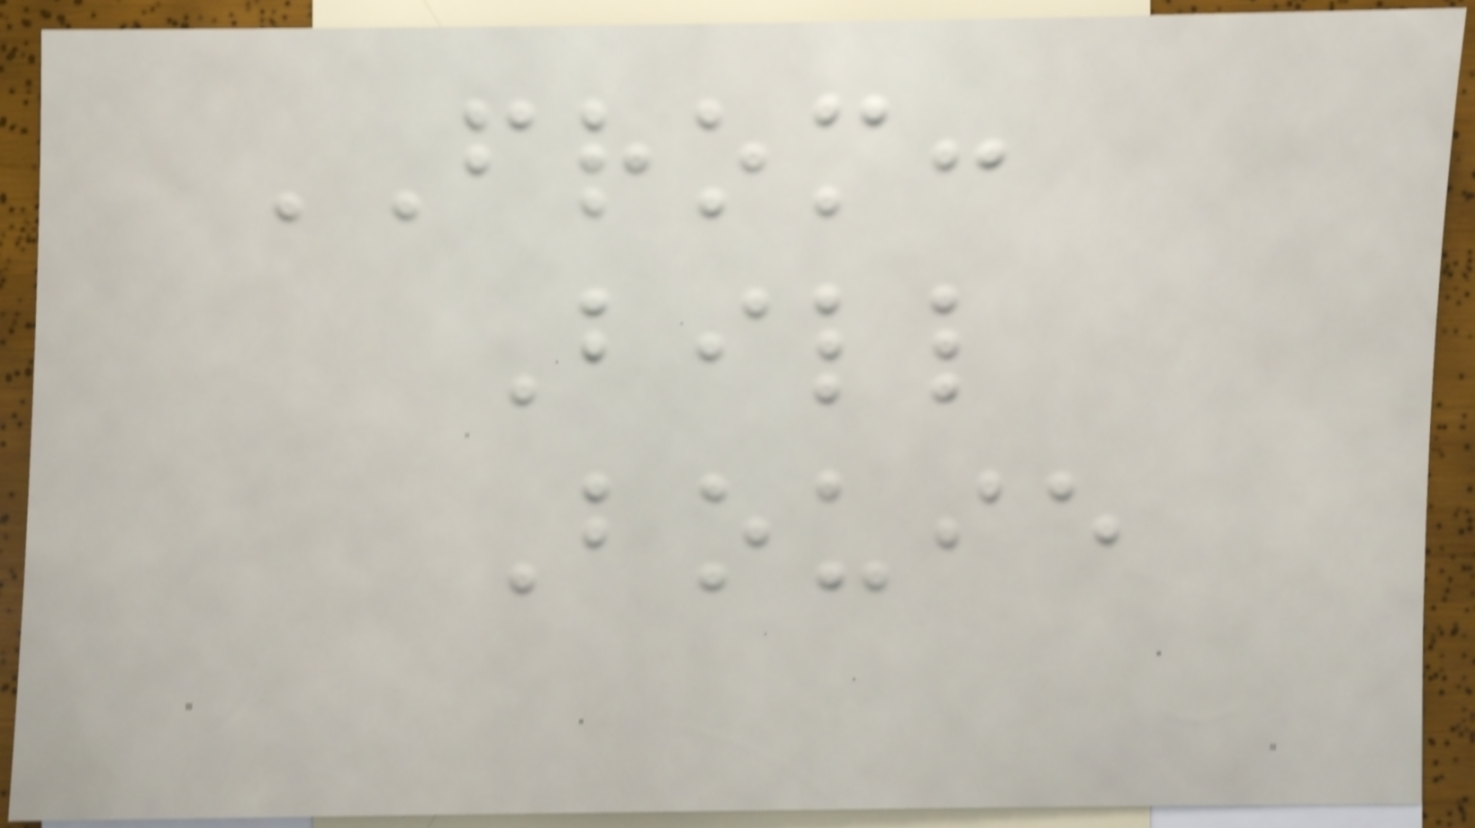FROM:
Bill
Bouie
